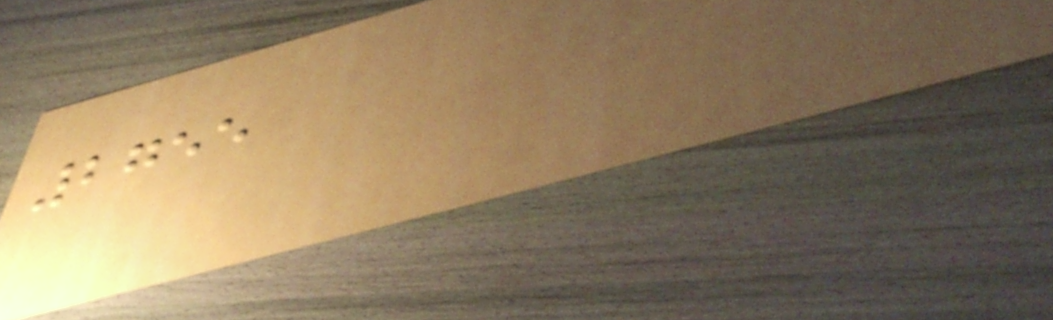2755
